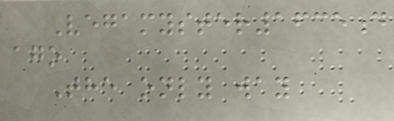Vegamyster1635d
ago
The only way
